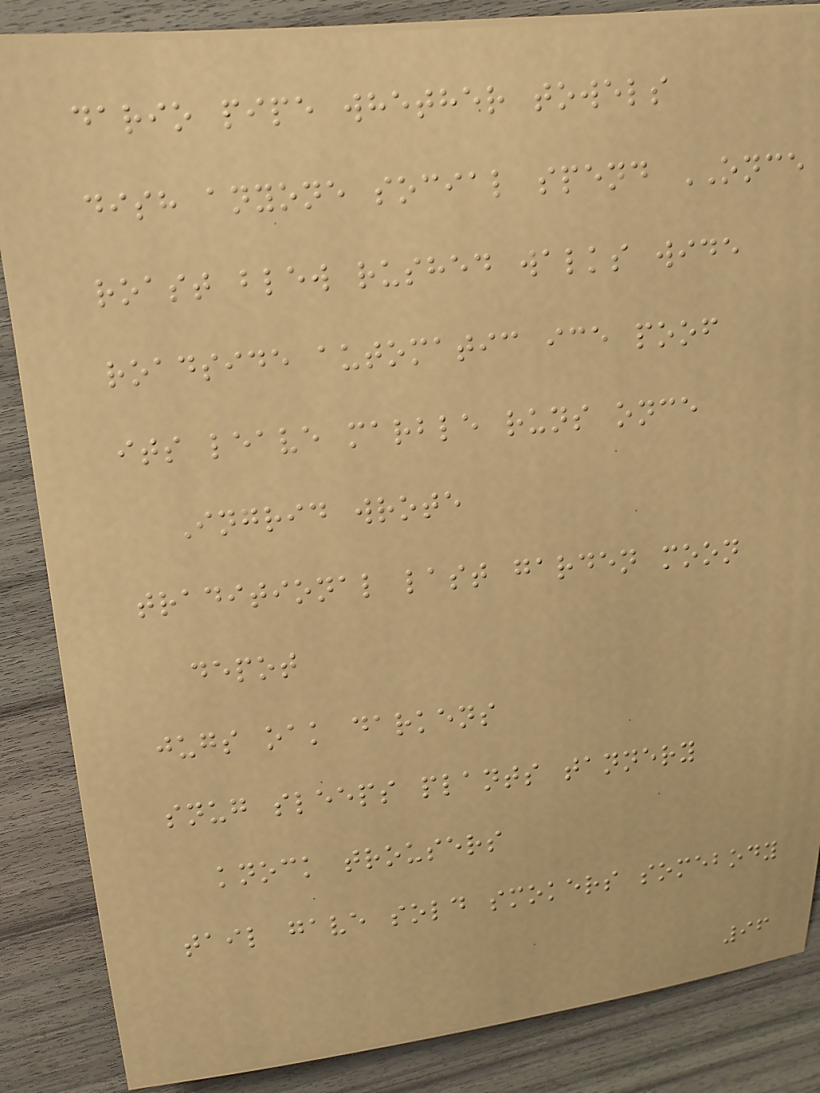dario pipe whether towels
dish anyone social spend ONCE
roast blew rushed walks wide
roadside automatic ice poof
its leave marble runs once
Ingrid wrote
traditional last garden moon
depot
jugs oak darkens
snug sleeps plants tannery
knock trousers
tail gave sold smokers somebody
96
